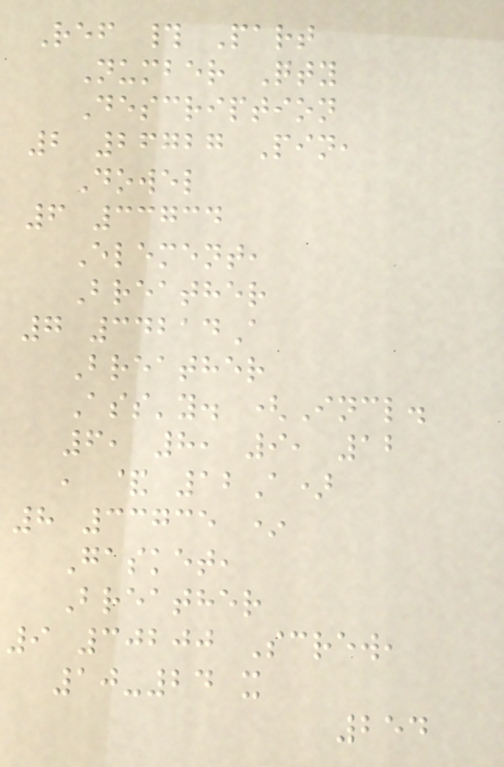Ref # Part
Number Qty
Description
2 26727 Pin,
Dowel
6 33734
Element,
Breather
7 34214A
Breather
Ass'y. (Incl.
6, 8, 9, 12
, & 12A)
8 33735 *
Gasket,
Breather
9 30200 Screw,
10-24 x
254
